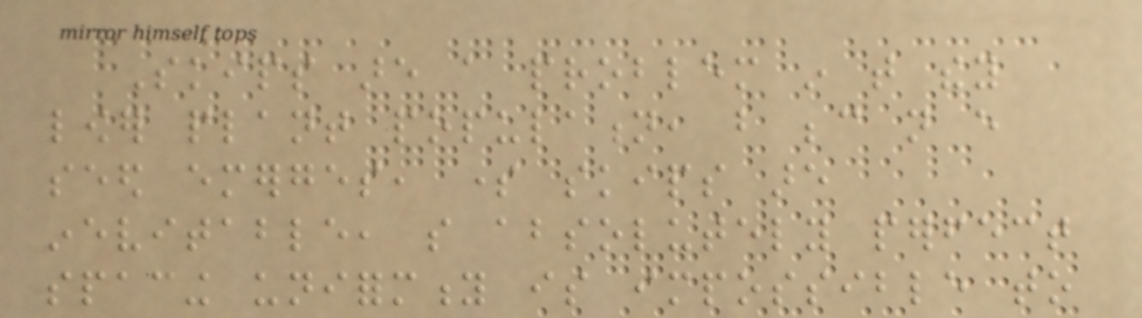Skips are a problem in that they
lower plant population, but because not every
seed emerges, some skips are
inevitable, so absolutely perfect
spacing uniformity is impossible to
